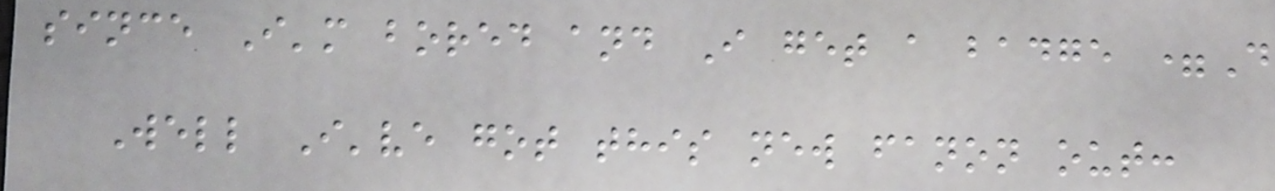since I'm bored and I get a badge =D
Well I've got this new fanon out:
